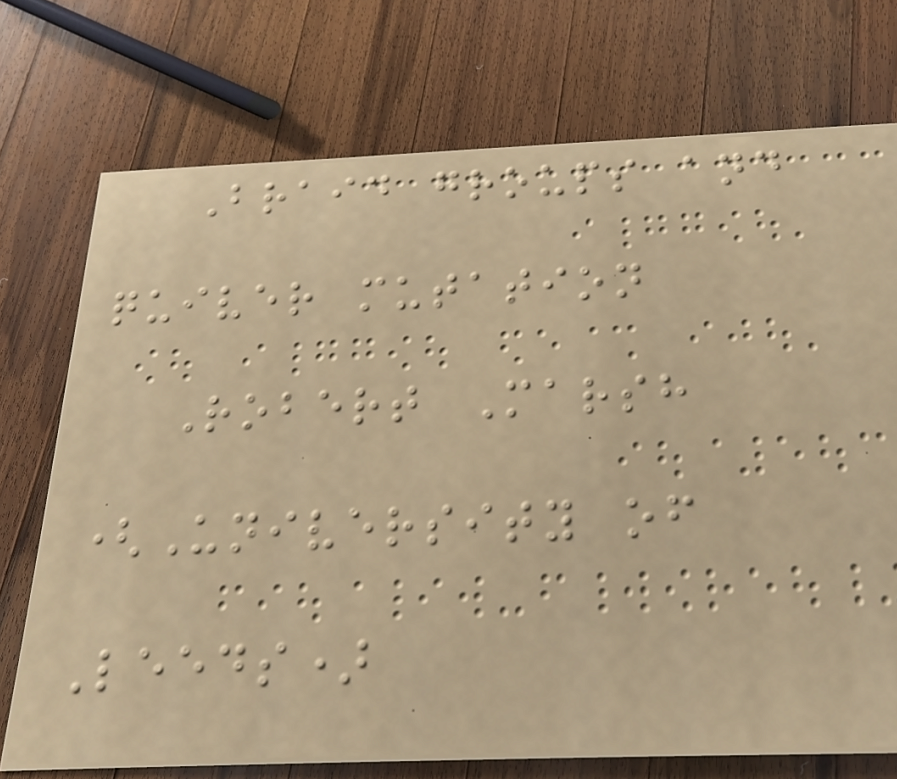Braid groups and
quiver mutation
Robert Marsh
(University of
Leeds)
